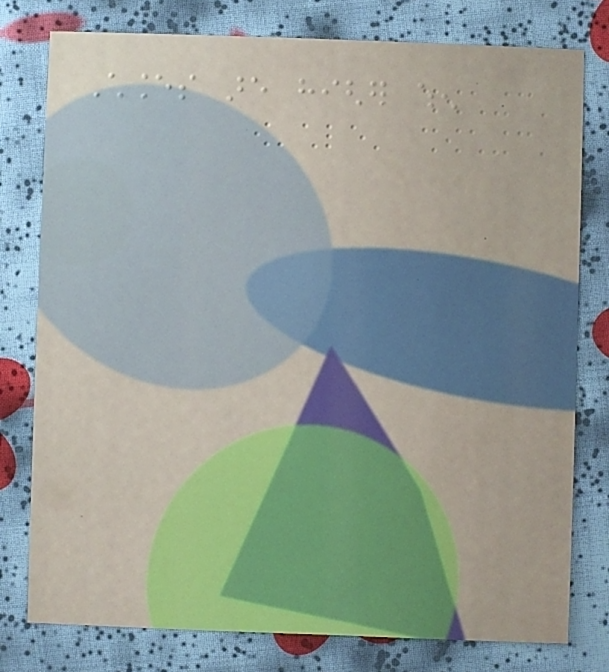Chances are higher when
